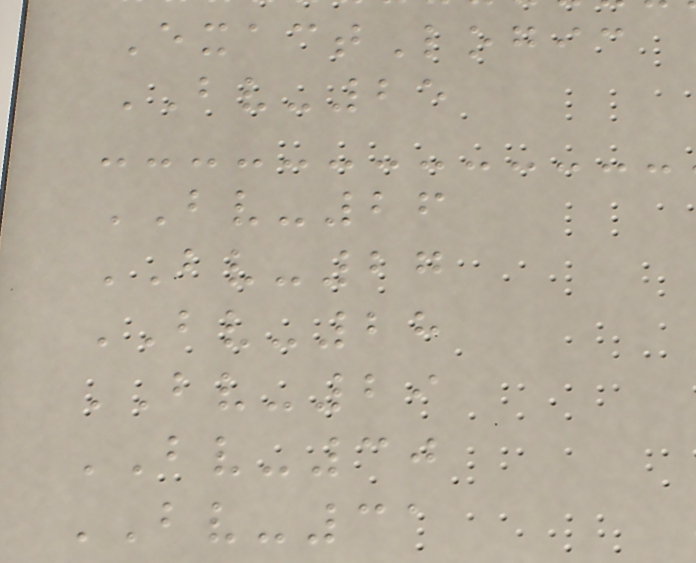ExactLogic
BV-25
BV-26
BV-27
BV-28
BV-29
BV-30
BV-31
